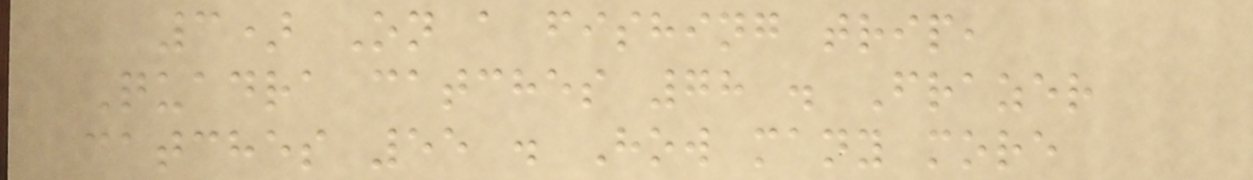3) On a fishing trip,
Quadra catches 78 . Frazer
catches 55 . How many more
